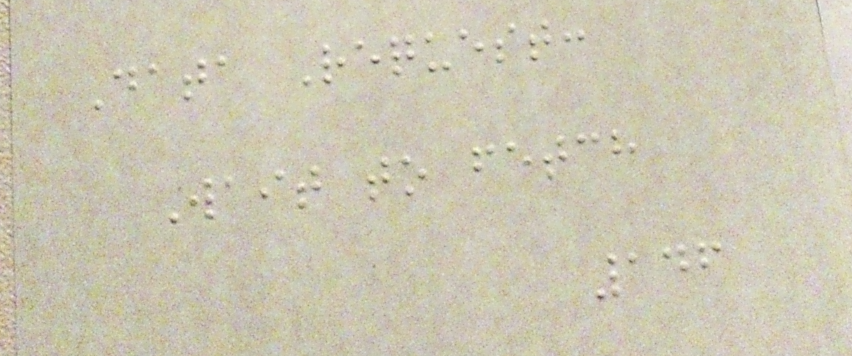Data Request:
Wait to fetch
146
